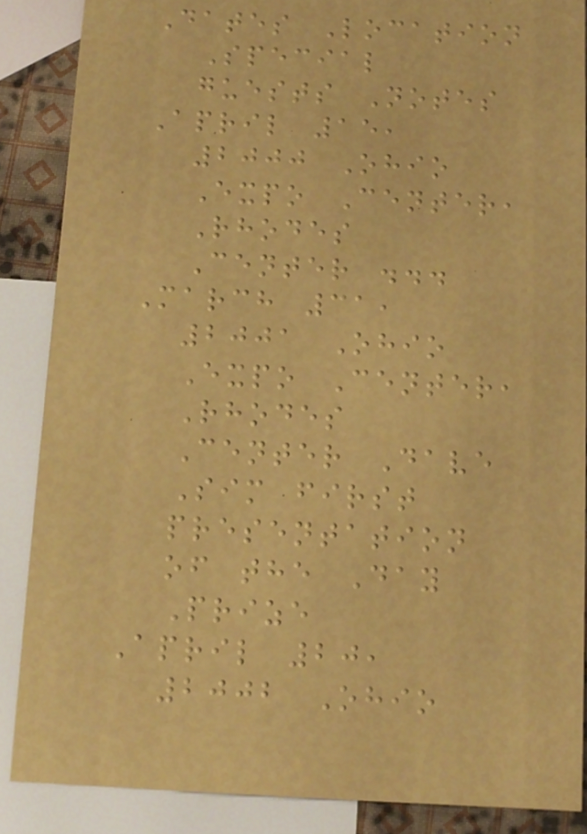Dates Location
Special
guests Notes
April 15,
2000 Ohio
Expo Center,
Rhodes
Center ...
March 31,
2001 Ohio
Expo Center,
Rhodes
Center Dave
Sim first
presentation
of the Day
Prize
April 20,
2002 Ohio
